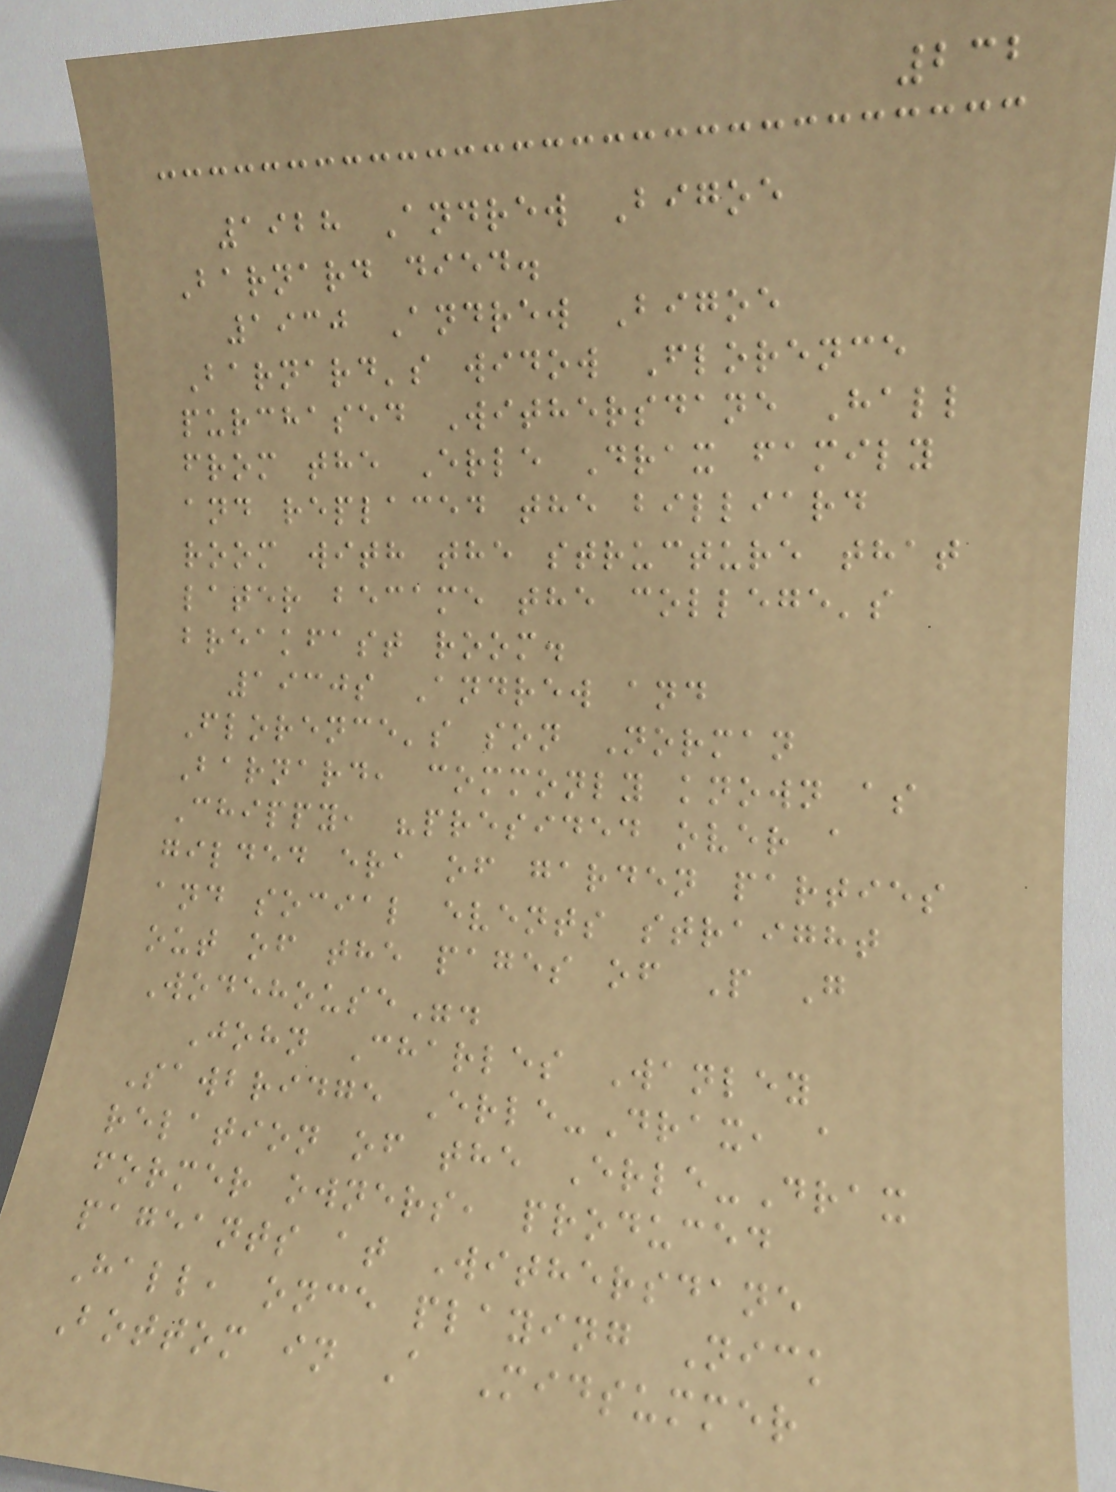232
1928 Andrew Bigoe
Barnard died.
1930 Andrew Bigoe
Barnard's widow Florence
purchased Withersdane Hall
from the Erle Drax family
and replaced the billiard
room with the structure that
later became the college's
breakfast room.
1930s Andrew and
Florence's son Norman
Barnard, commonly known as
Chippy, "presided over a
gilded era of garden parties
and social events straight
out of the pages of P G
Wodehouse".
John Charles Wanley
Sawbridge Erle-Drax, a
relation of the Erle-Drax
former owners, produced
pageants at Withersdane
Hall, once playing Nick
Bottom in A Midsummer
